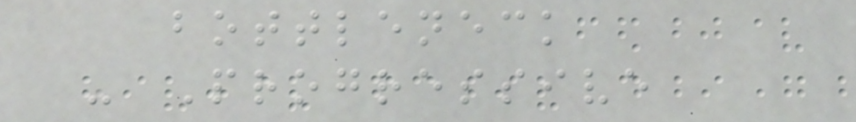bottleneck
- Progressive
